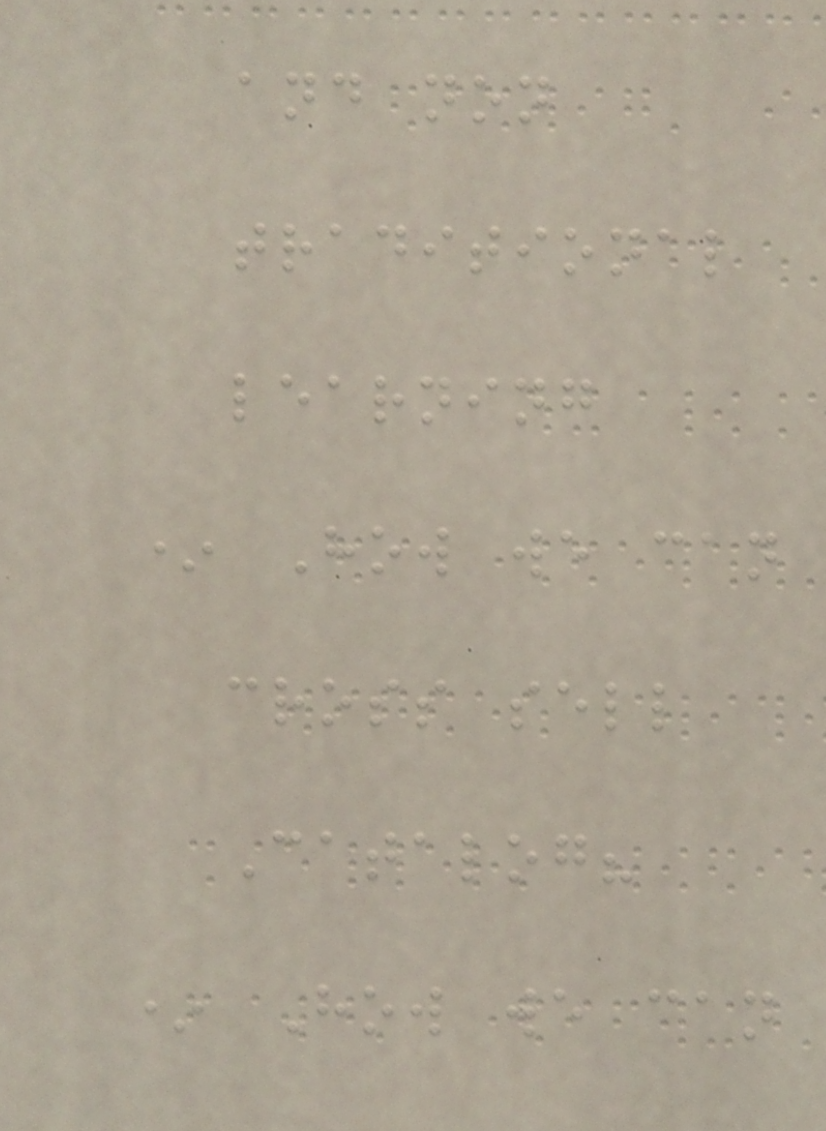and non
traditional
learning
* How we can
cross sell
Catalog?
* How we can
